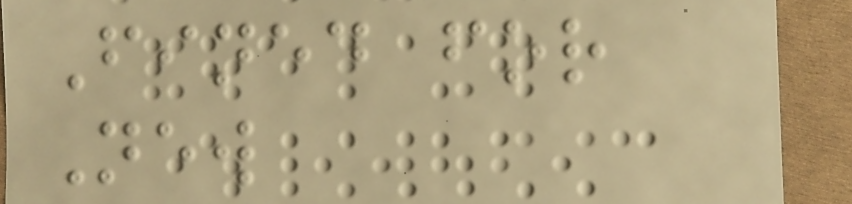Fined for
New
